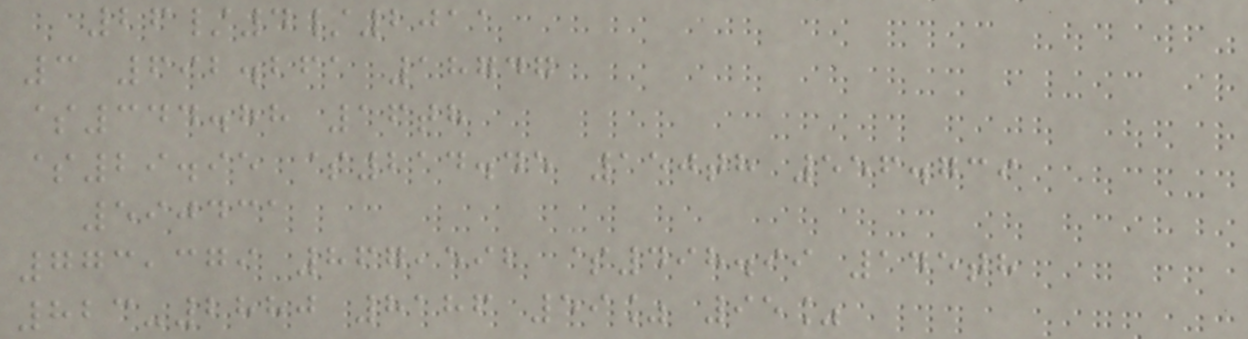26/4/2011
3 692.261 18747
$344.88 16th
$29.95 $214.45 150th 556.739
590431
773,379 867,592 $498.99 145th
823-2880 8186 59% 95%
